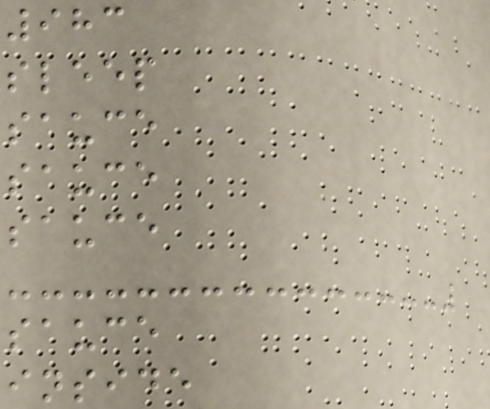983
sleep
sauce
sauce
sauce
sauce
inside
